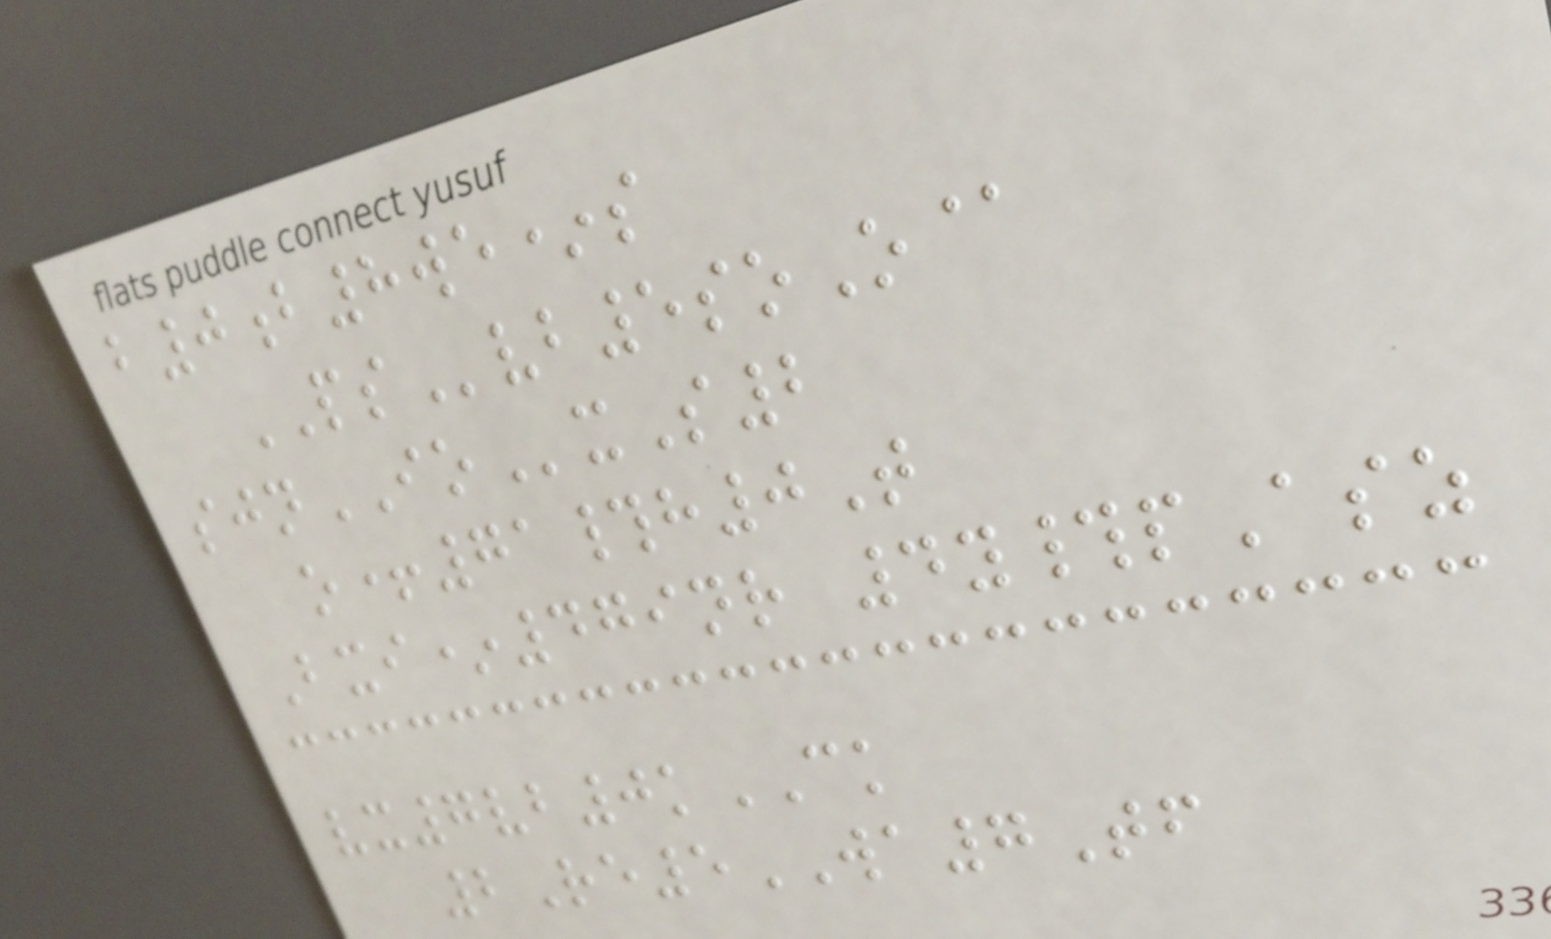b0b8we*s
PSvb5soO@
sjnIOxS2
o+71#h0T
Bxi*479nr 4y#pAsz
vx7vb0kCK
2Re5WA7Tf
